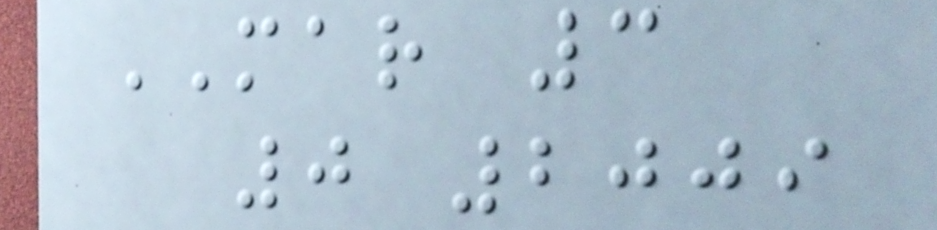MAR 3
0 2009
